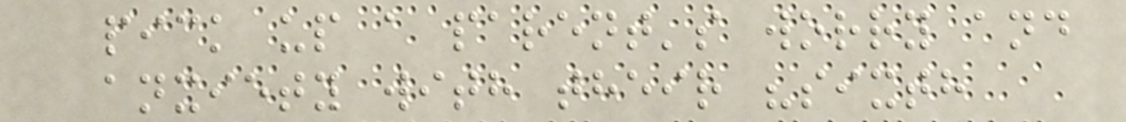pick up a parent's worry and
anxiety with their "sixth
